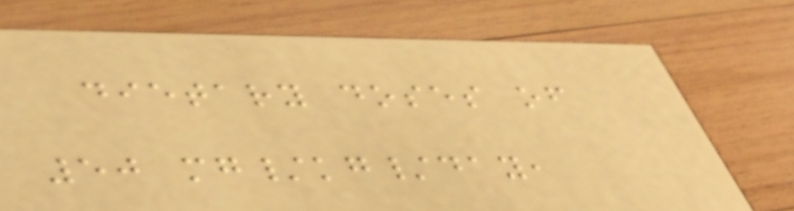dietary doses of
50 mg/kg/day,
